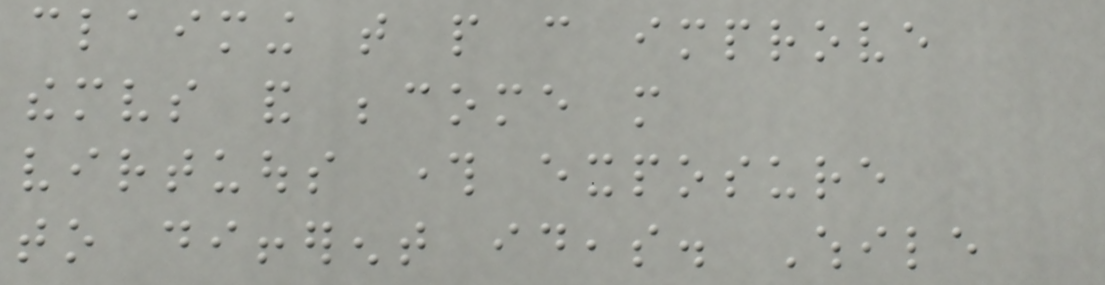claiming that people can improve
themselves and become more
virtuous through exposure
to different ideas. While
